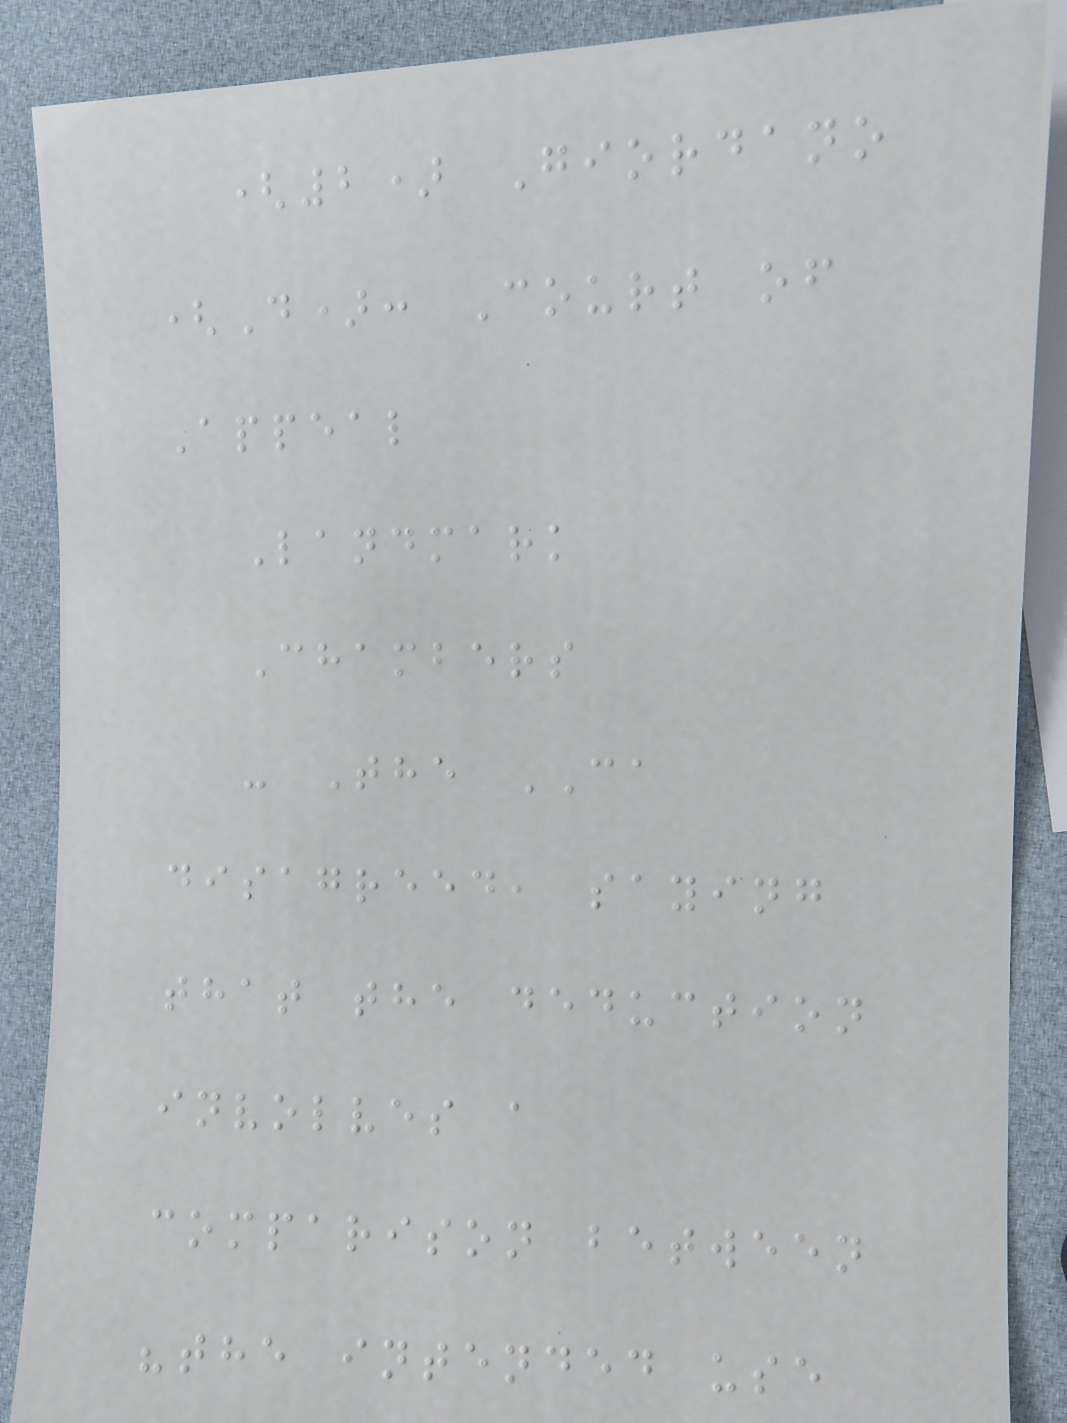(2) Giordano
(D): Court of
Appeal
Landmark
Chambers
- The CA
disagreed, saying
that the deduction
involves a
comparison between
"the intended use
